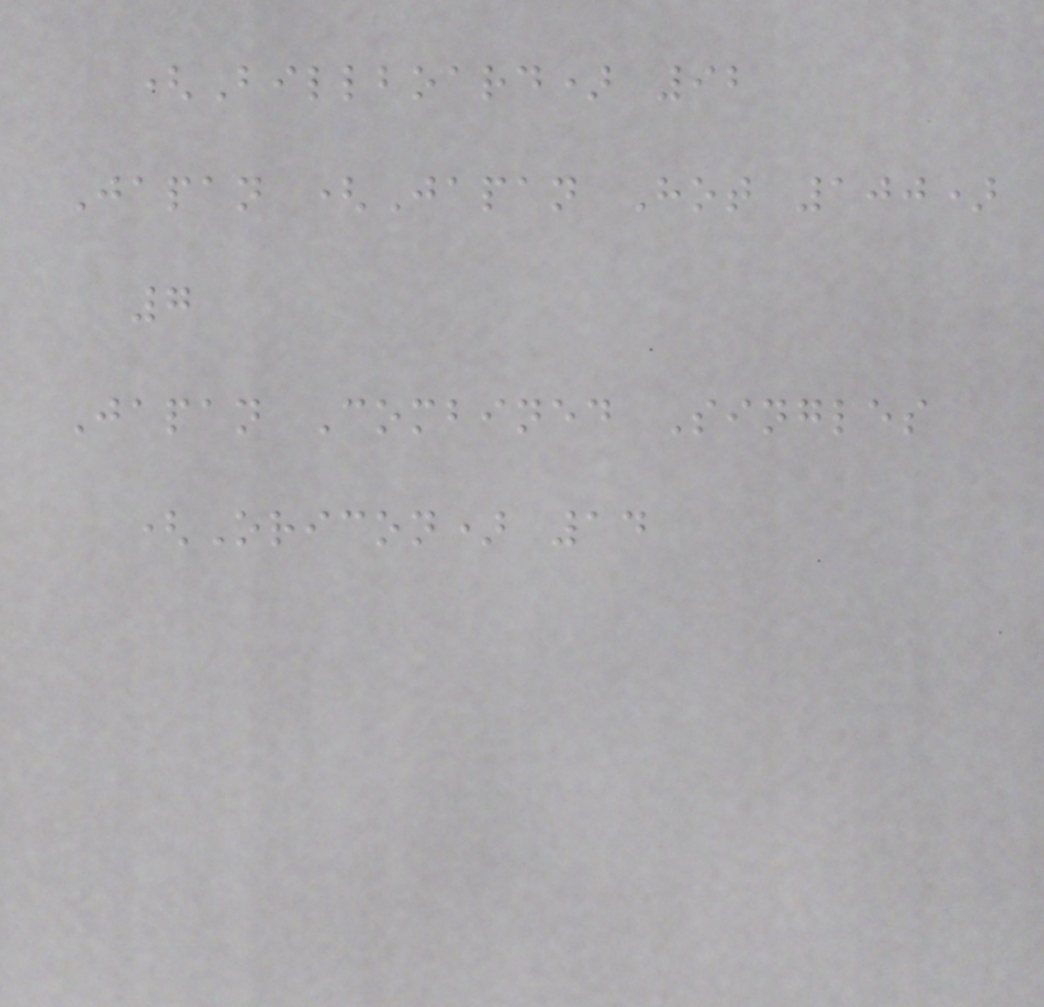(Billboard) 92
Japan (Japan Hot 100)
7
Japan Combined Singles
(Oricon) 14
